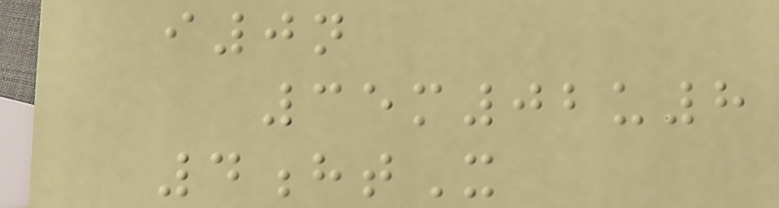i0n
35m02u8
4htX
